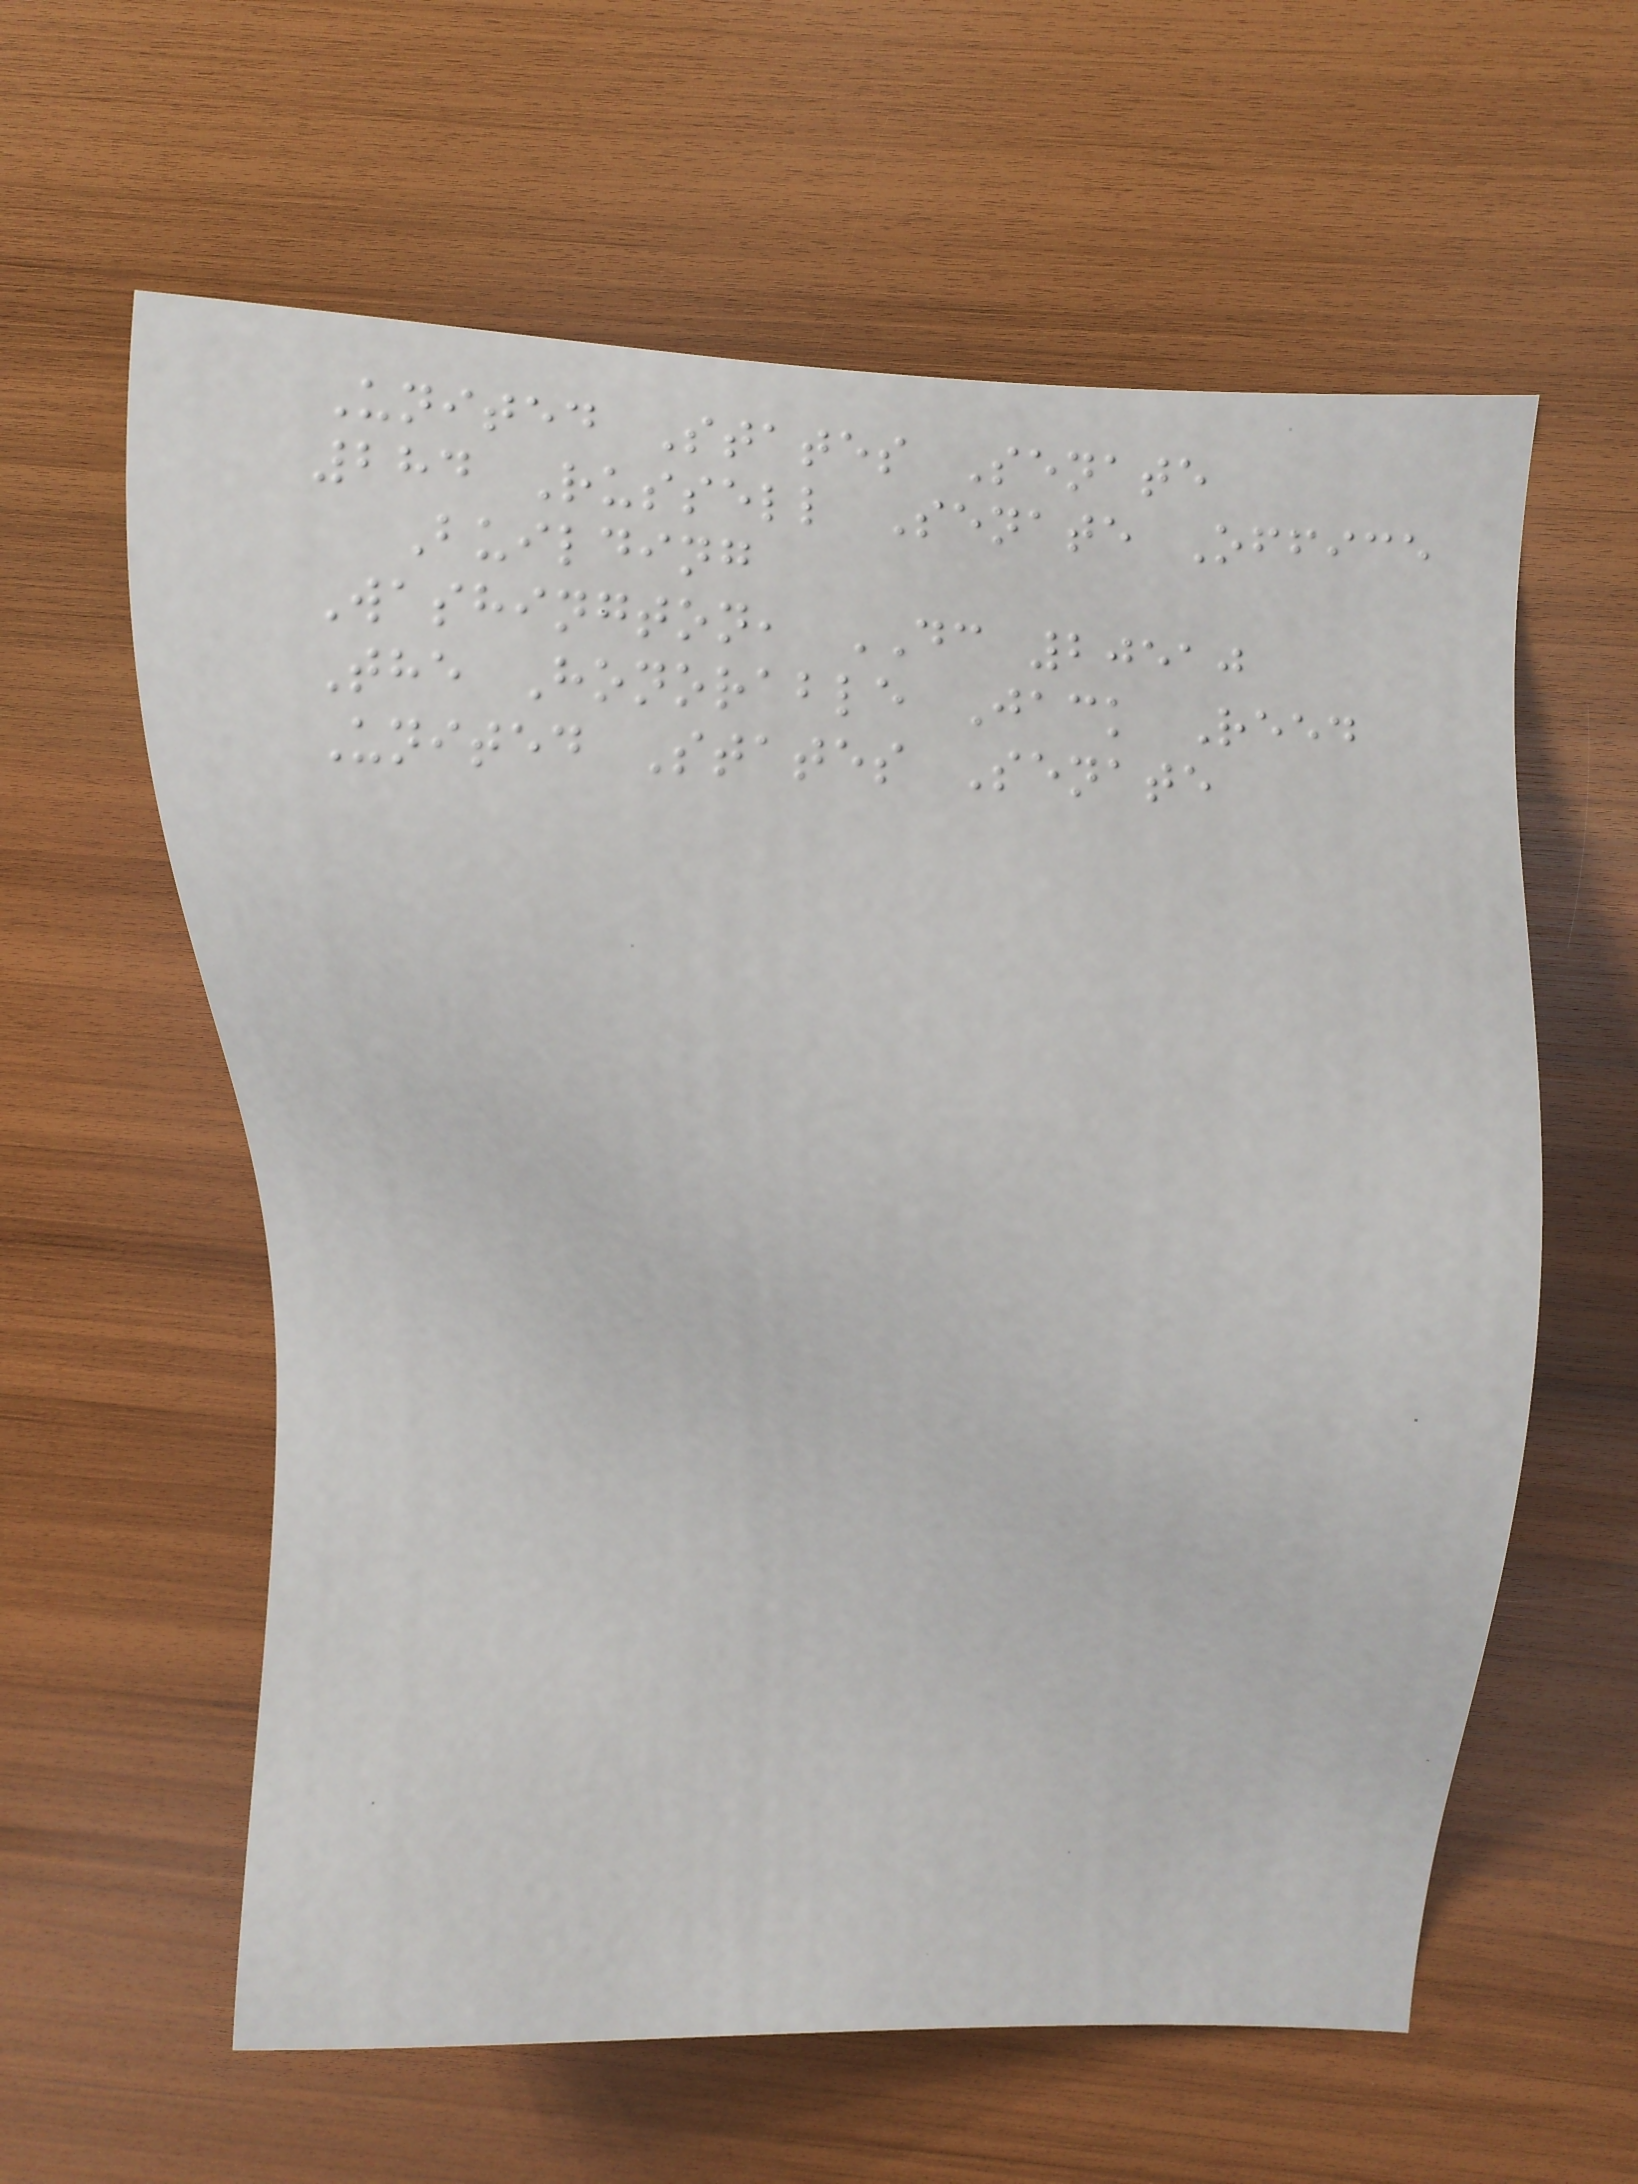United States Senate
284 Russell Senate Office
Building
Washington, DC 20510
The Honorable Jack Reed
United States Senate
